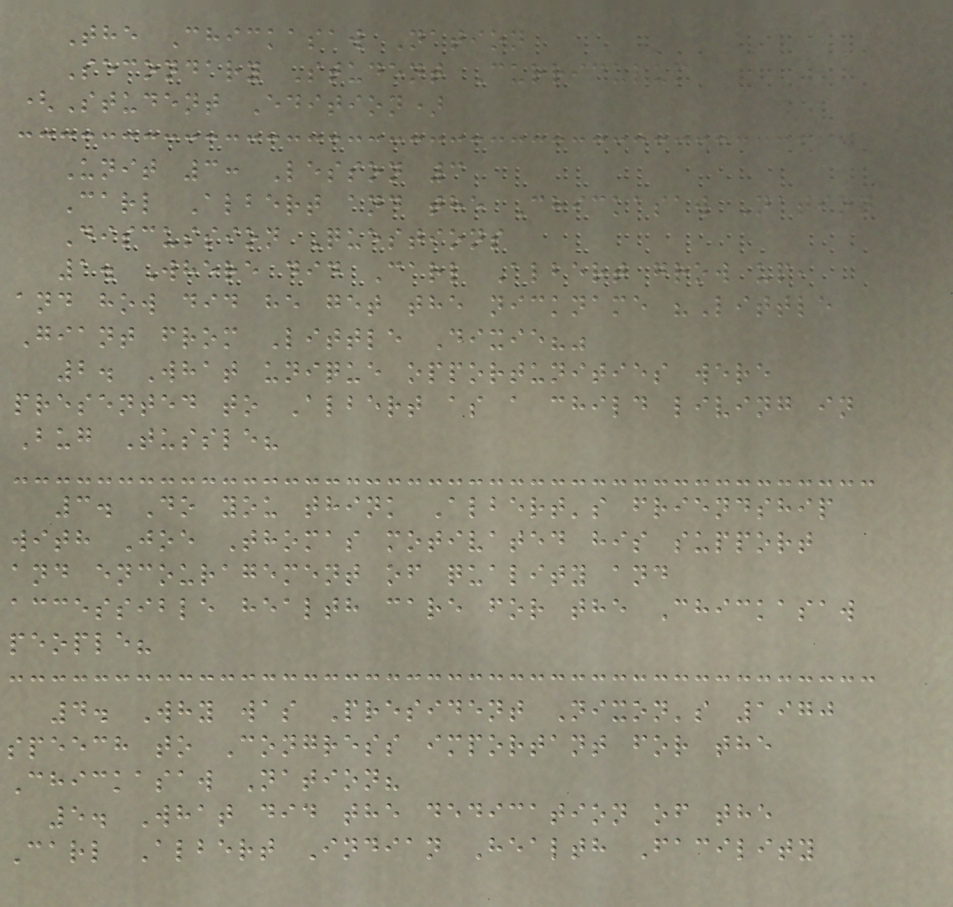The Chickasaw Nation
Secondary Student Curriculum
(Student Edition)
Unit 3: Lesson 3
Carl Albert and the Chickasaw Nation
Discussion Questions
1. Where did Carl Albert grow up,
and how did he get the nickname "Little
Giant from Little Dixie?"
2. What unique opportunities were
presented to Albert as a child living in
Bug Tussle?
3. Do you think Albert's friendship
with Joe Thomas motivated his support
and encouragement of quality and
accessible health care for the Chickasaw
people?
4. Why was President Nixon's 1970
speech to Congress important for the
Chickasaw Nation?
5. What did the dedication of the
Carl Albert Indian Health Facility
